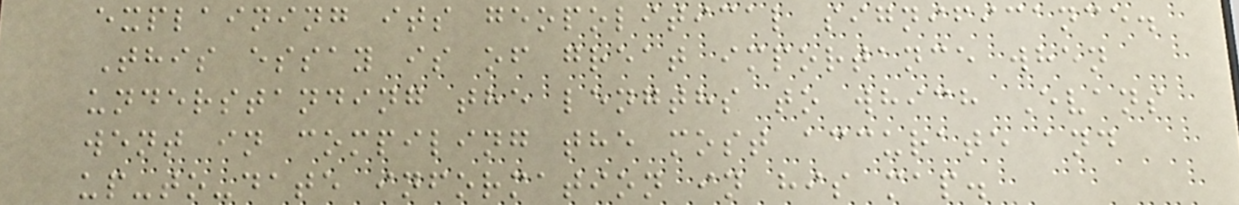explaining its geopolitical significance.
This essay is of great importance when
understanding the lengths to which Evans
went in compiling the most accurate and
up-to-date information in his map.
